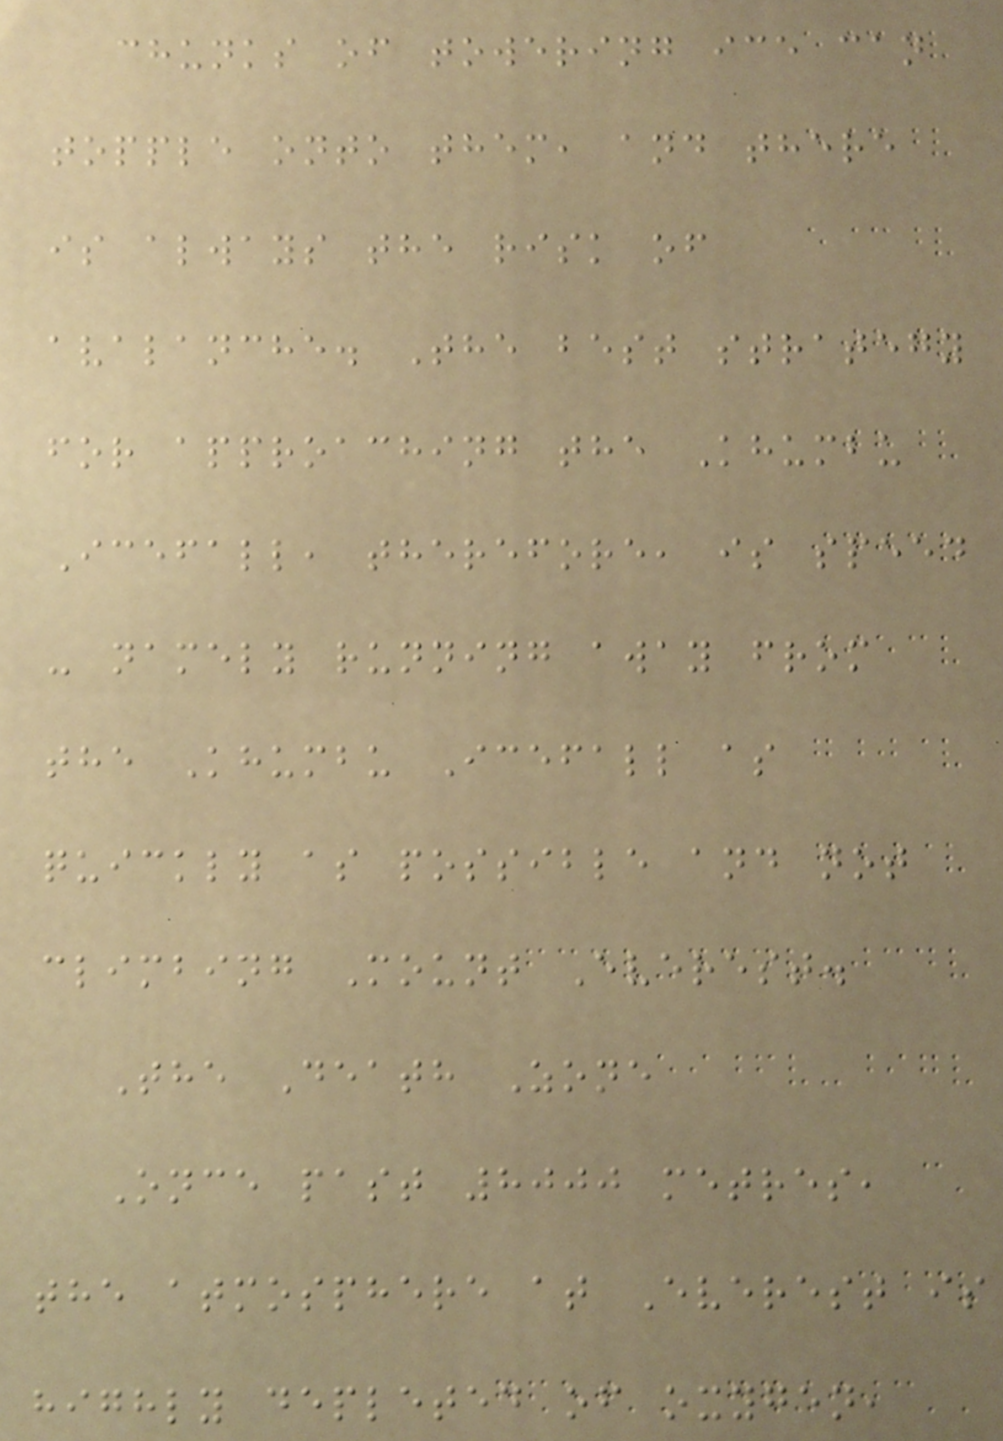chunks of towering ice can
topple onto them, and there
is always the risk of
avalanche. The best strategy
for approaching the Khumbu
Icefall, therefore, is speed
- namely running away from
the Khumbu Icefall as
quickly as possible and not
climbing Mount Everest.
The Death Zone
Once past 8000 metres,
the atmosphere at Everest is
highly depleted of oxygen,
